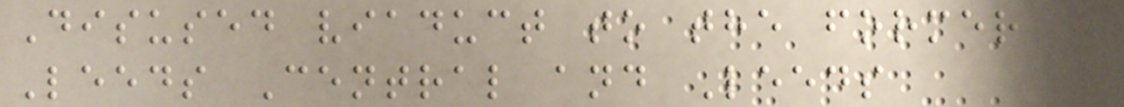Disused viaduct to the former
Leeds Central and Leeds
